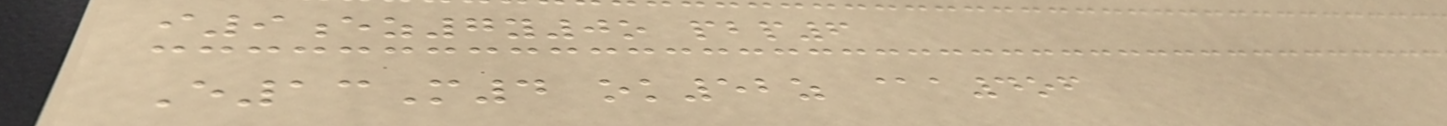i9ez7y0o pbp6
E13M4 ok52z @a4of
